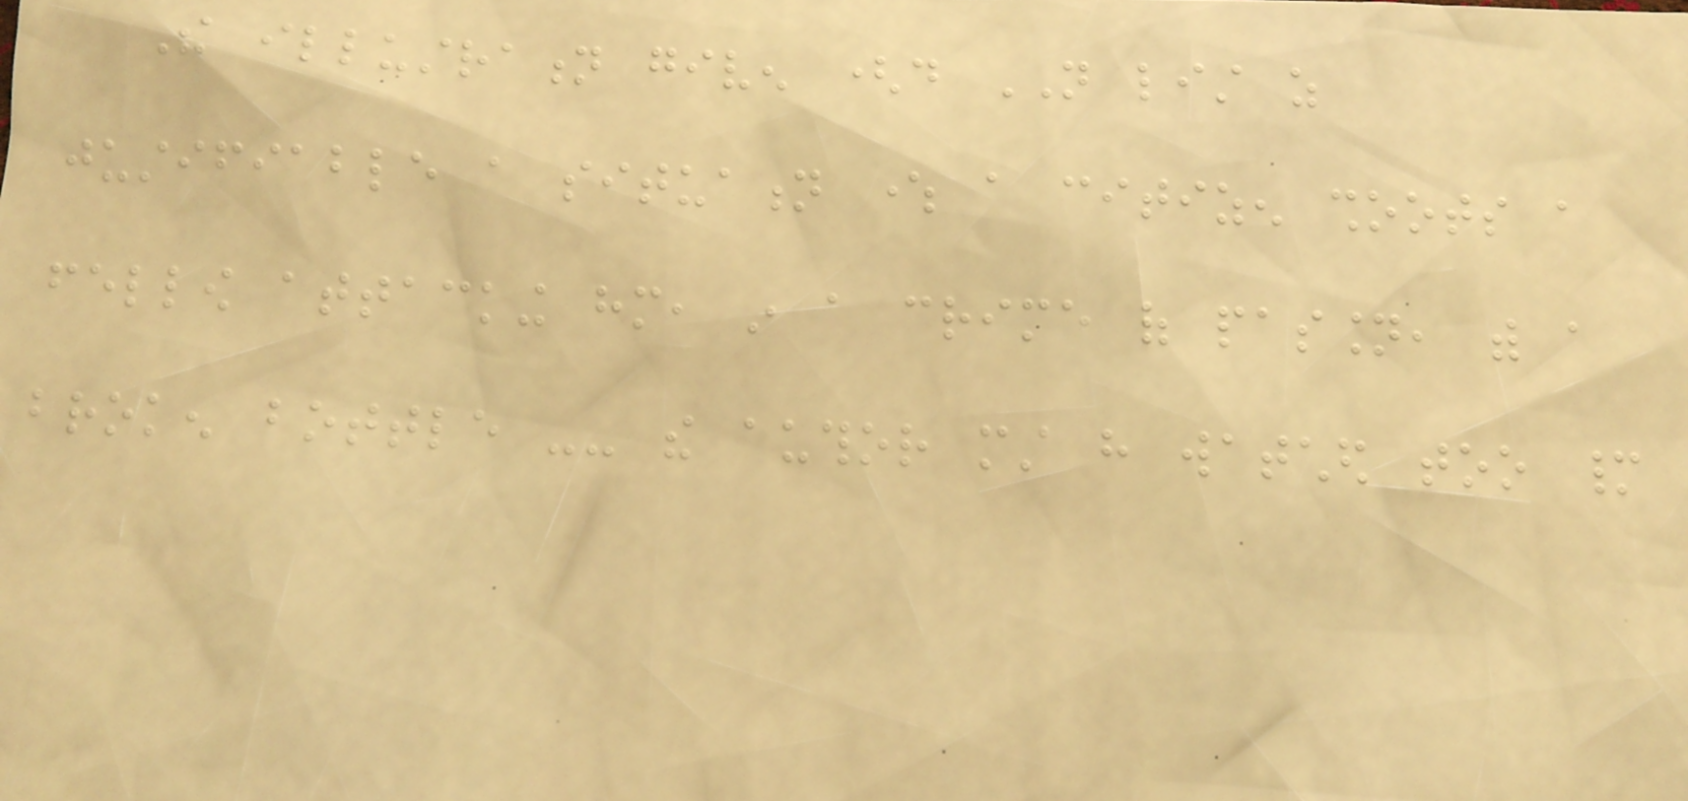The illustration given (do NOT list as
justifiable a situation where a citizen shoots a
fellow attacking him, in a crime of passion, with a
broken bottle -- the author must have watched too many
